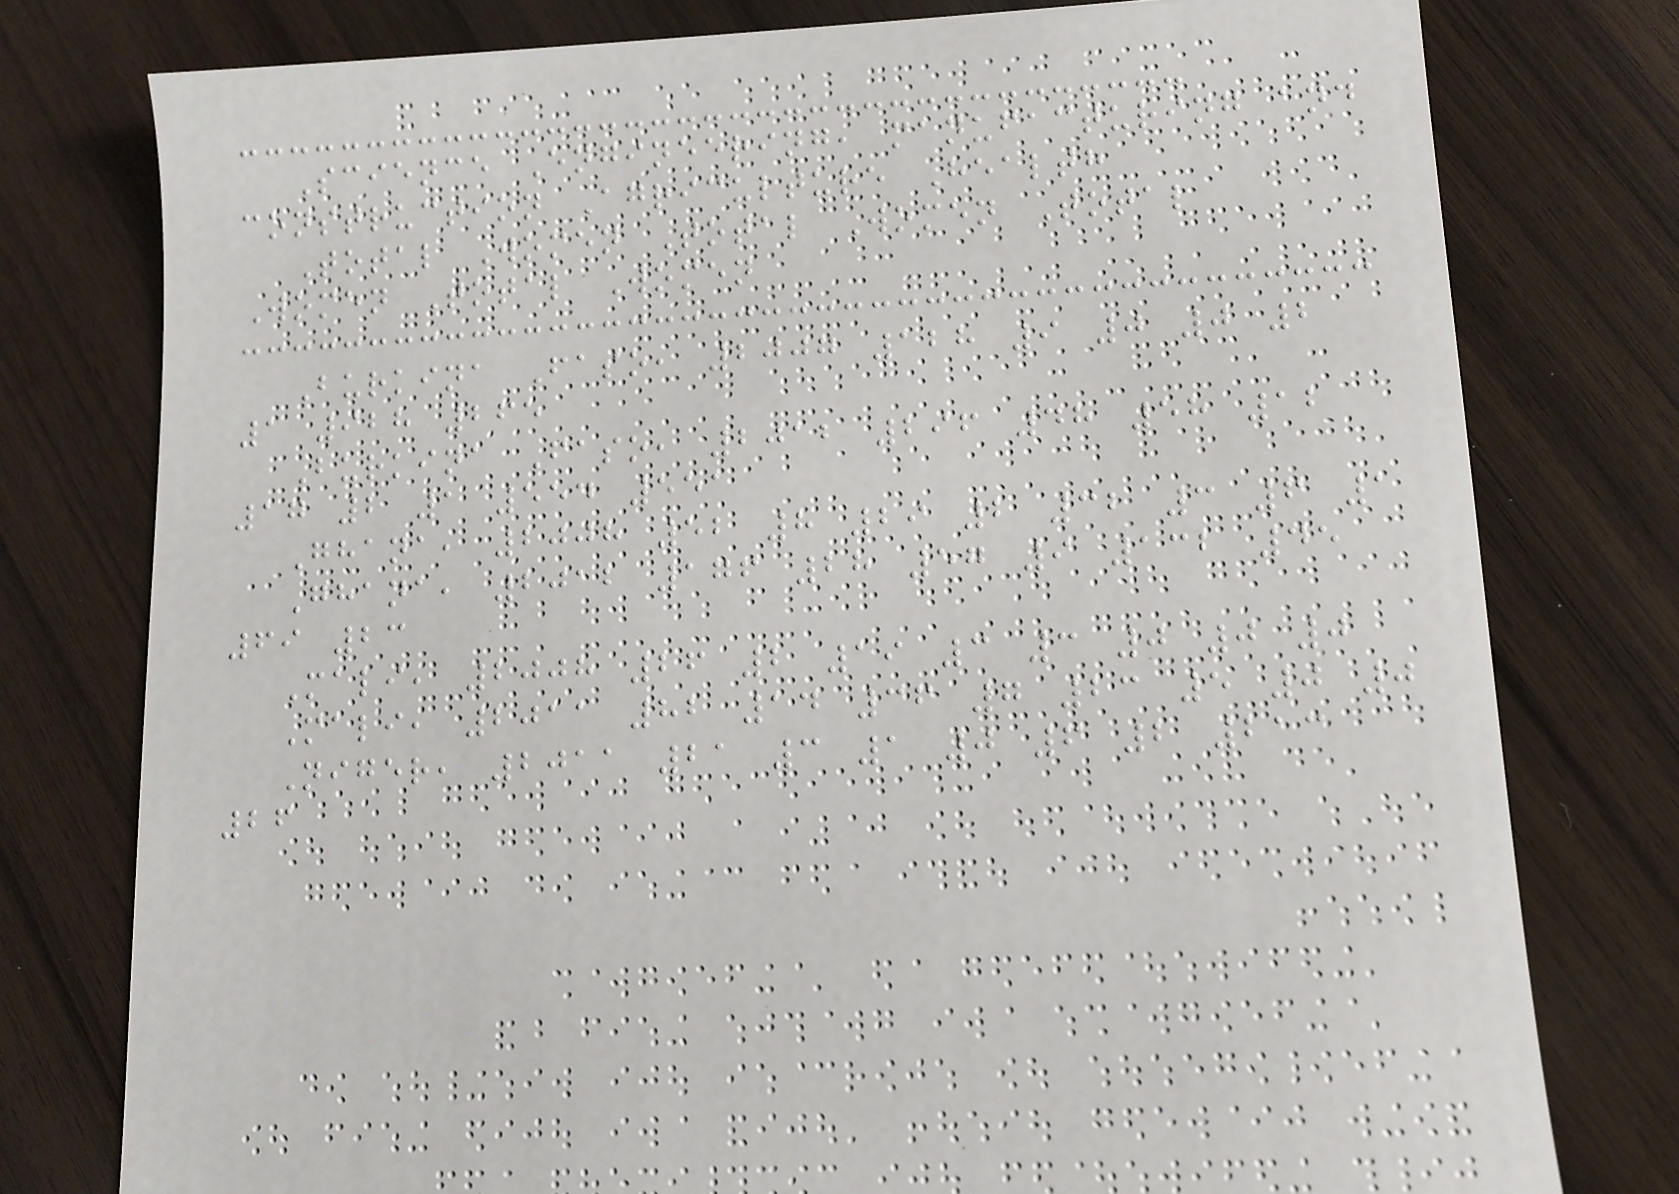Science Engineering, manufacturing and
construction Agriculture Health
Total Women Total Women Total
Women Total Women
Burkina Faso, 2007 128 9 0 0 2
1 928 265
Burkina Faso, 2012 296 48 58 12
17 2 1 554 551
Ghana, 2008 52 8 29 2 32 3 6 1
Ghana, 2012 176 28 57 9 132 45
69 23
Mali, 2008 26 2 19 3 3 0 0 0
Mali, 2011 82 14 36 7 23 5 0 0
Niger, 2011 21 3 1 0 6 2 213
26
